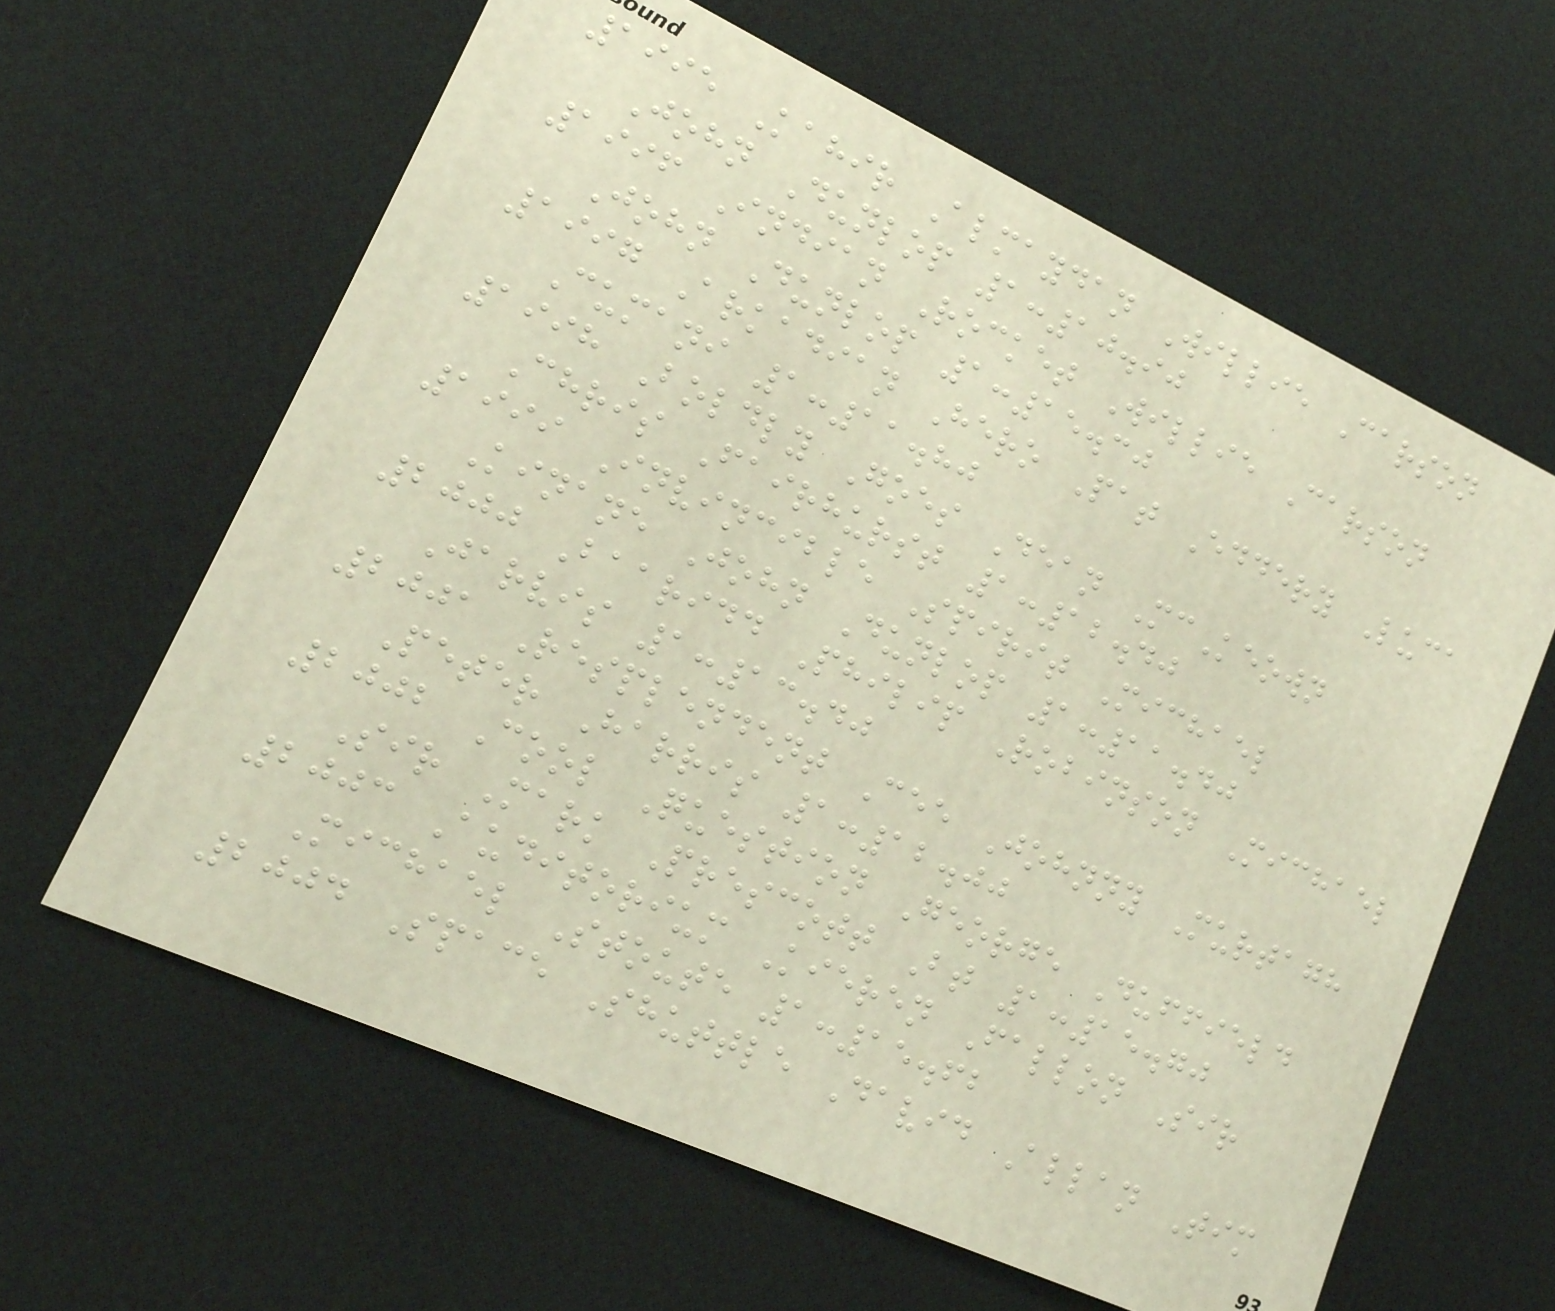1995 Kahir Almaydan Willie Carson
John Dunlop 1:10.90
1996 Indian Rocket Willie Carson
John Dunlop 1:15.30
1997 Arkadian Hero Pat Eddery Luca
Cumani 1:11.80
1998 Boldly Goes Dean McKeown
Chris Fairhurst 1:12.40
1999 Invincible Spirit Michael
Kinane John Dunlop 1:11.40
2000 Baaridd Philip Robinson Michael
Jarvis 1:13.40
2001 Resplendent Cee Johnny Murtagh
Peter Harris 1:12.00
2002 Cool Question George Duffield
Sir Mark Prescott Bt 1:15.70
2003 Auditorium Kieren Fallon Sir
Michael Stoute 1:15.62
2004 Space Shuttle David Allan Tim
